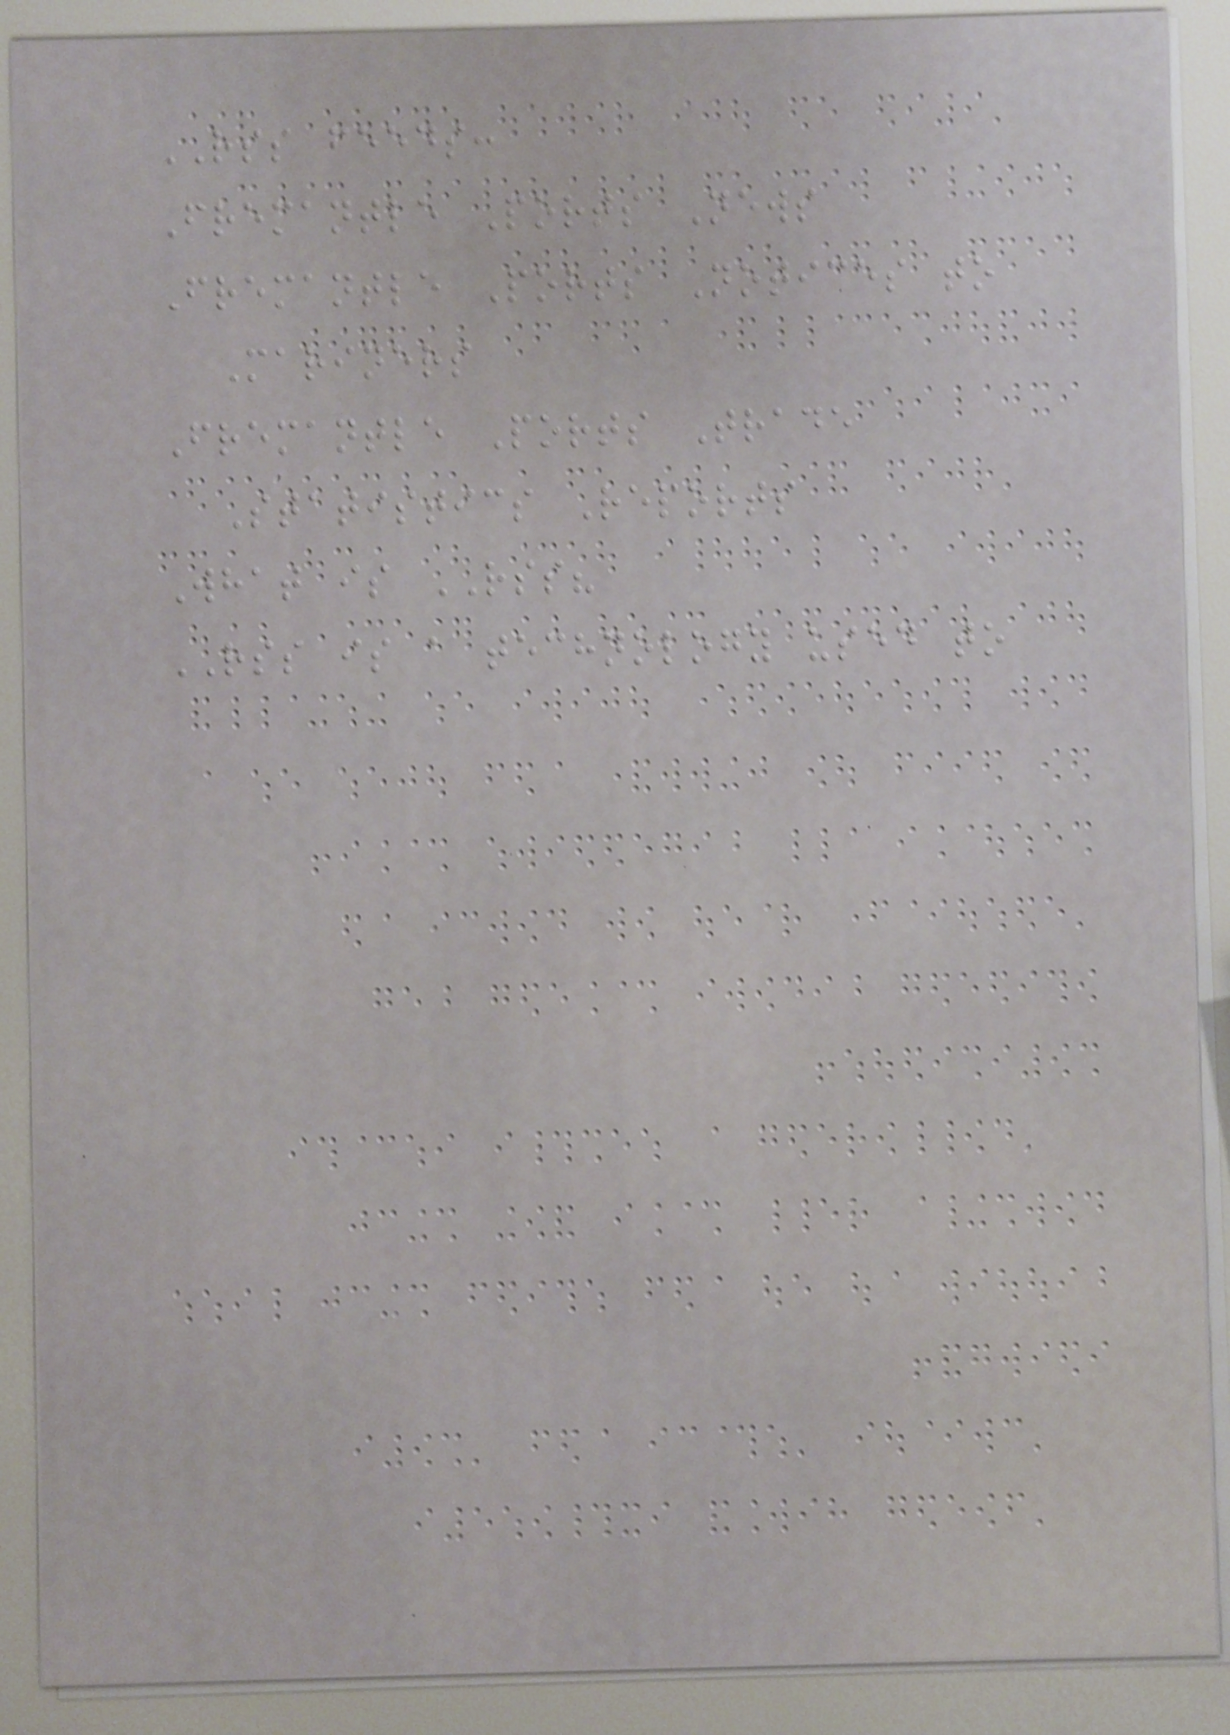RSS feeds:
Fremantle Ports News
Fremantle Ports Notices to
Mariners
Fremantle Ports Trade
Statistics Reports
What is RSS?
RSS is a technology used to
